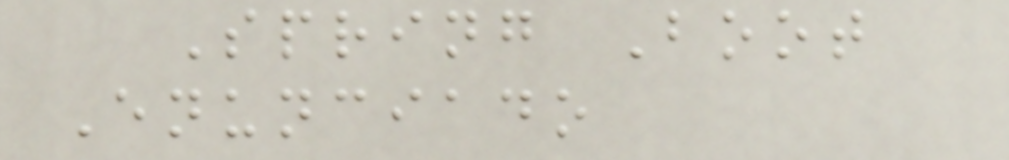Spring Boot
Enunciado
